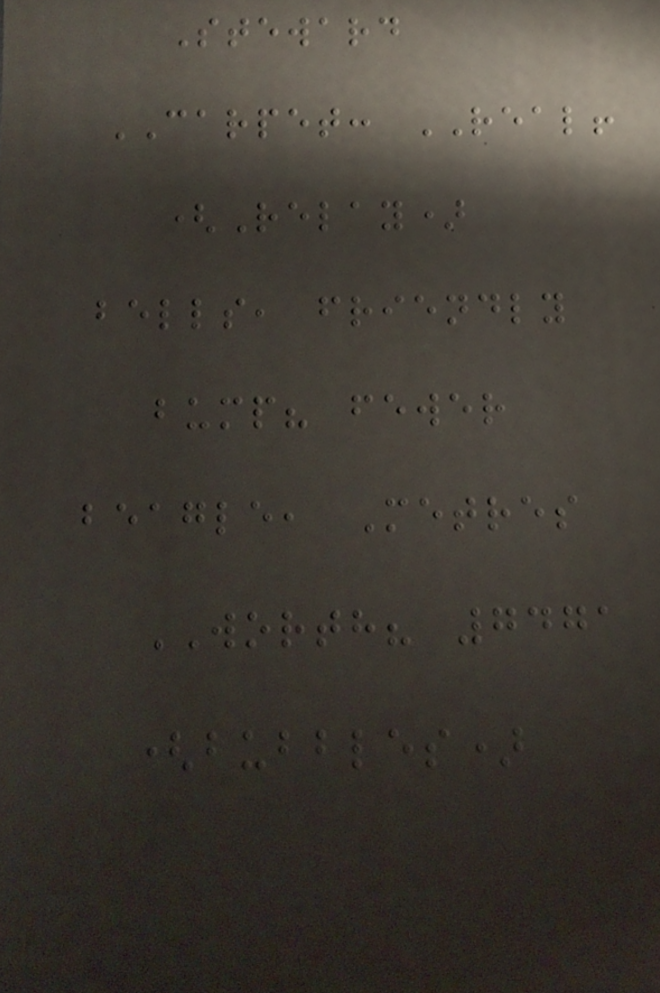Steward
CARPET: REAL!
(Relay)
bells, friendly
bump? fewer
beagle, Metres
WORTH? 7471
(bubbles)
